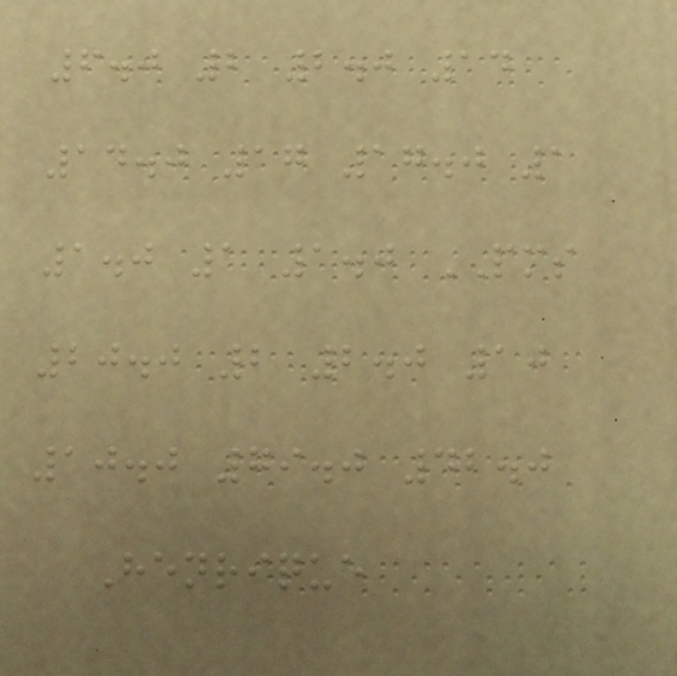6.0 2 2.0 14
14.0 17 17.0 1
1.0 1 1.0 PMS
20.0 2 2.0 10
10.0 79.0 42.0
Henrique
